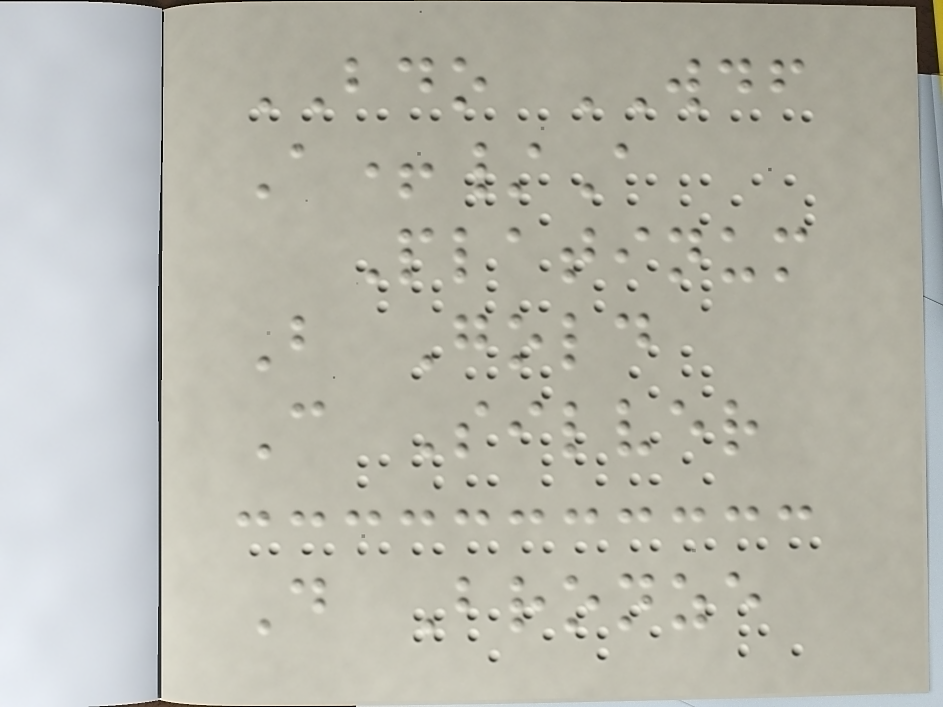BDO WDF
A+/A
Platinum
B Gold
C Silver
D Bronze
